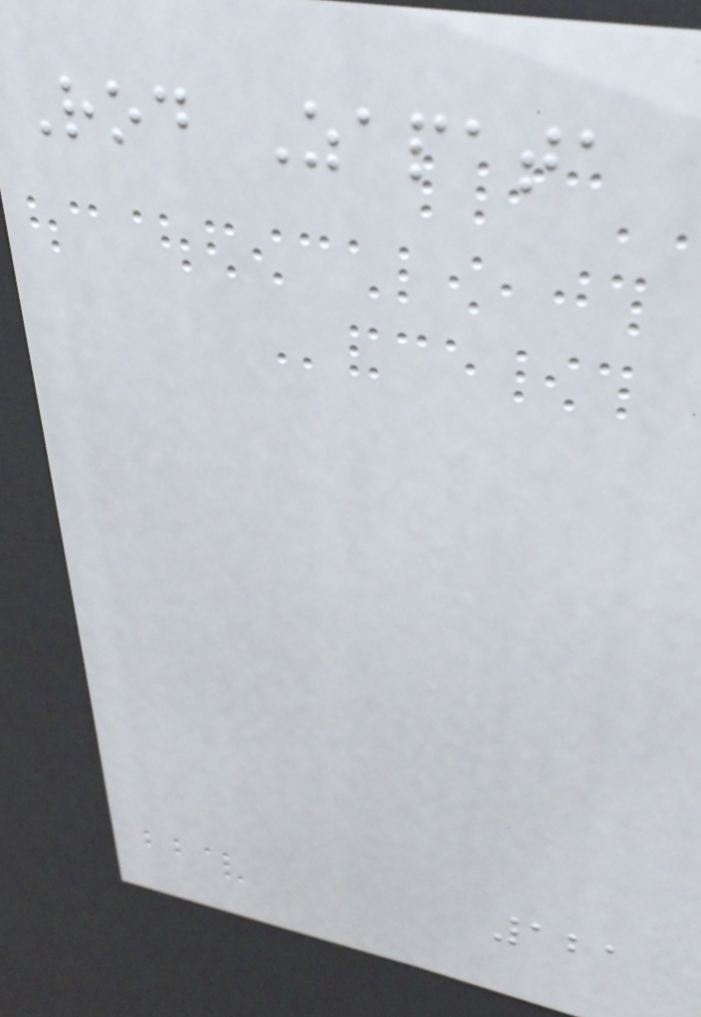Rod Zapata
121
